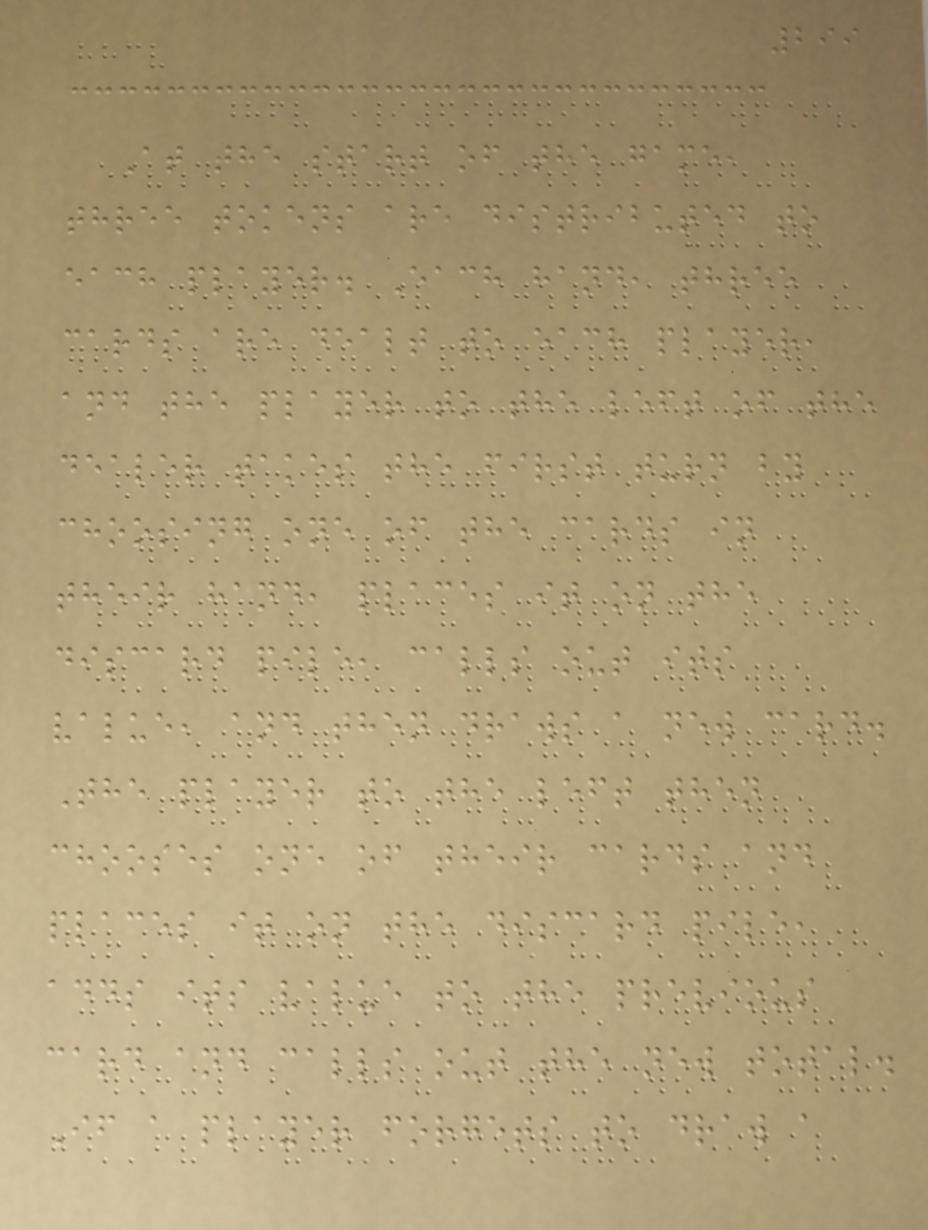299
At the start of the game,
three tokens are distributed to
each player. Each hand, three
cards are dealt to each player,
and the player to the left of the
dealer takes the first turn by
choosing one of the cards in
their hand, places it on the
discard pile, calls out its
value, and then draws a new card.
The player to the left then
chooses one of their cards and
places it on the discard pile,
adds its value to the previous
card and calls out the new total.
If a player forgets to draw a
